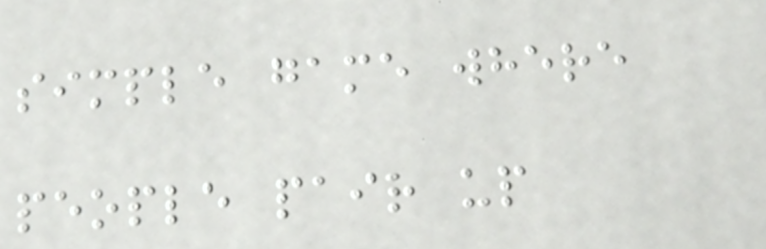simple game where
people pair up
